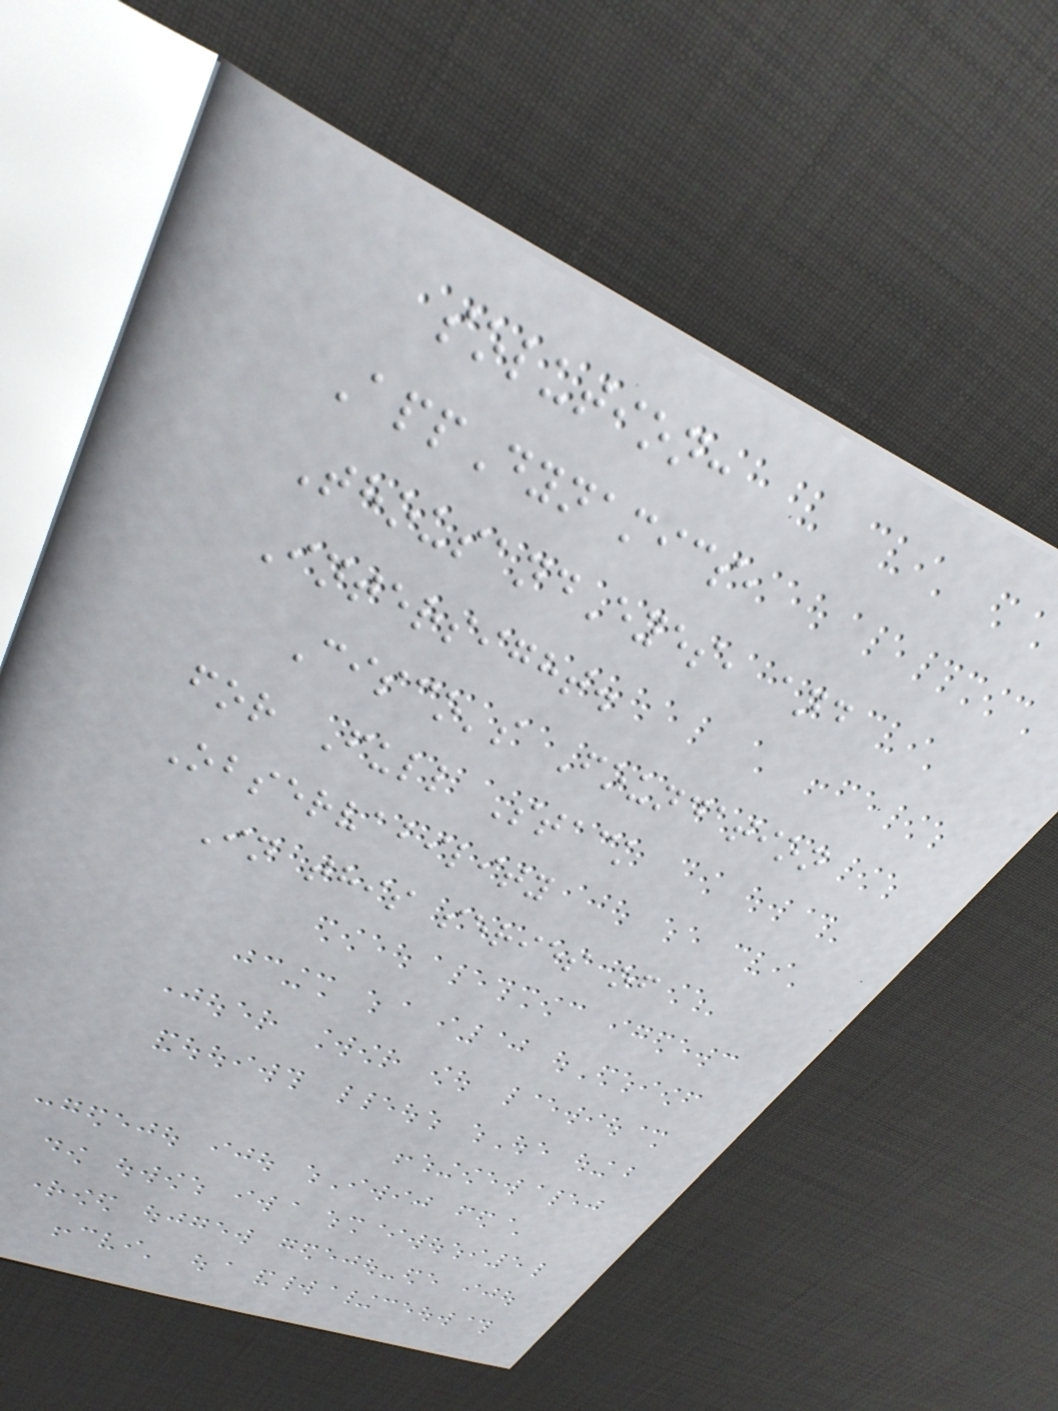solution:
AppDynamics,
ThousandEyes, and
Intersight.
Cisco's Foundation
for Full Stack
Observability
In this series of
